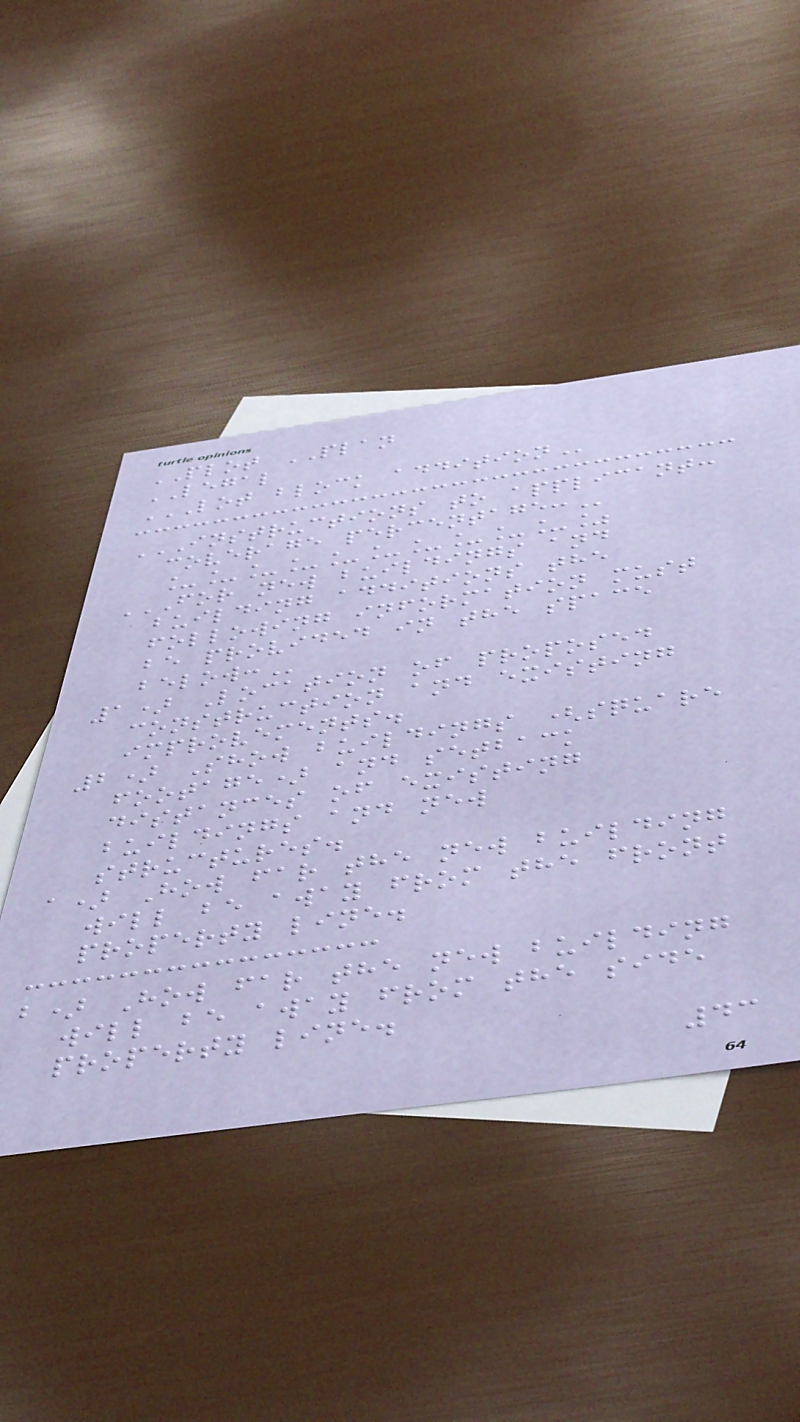PLOT PLAN
LEGAL
LOT BLOCK ADDITION
INSTRUCTIONS TO APPLICANT:
COVERAGE PERCENTAGE:
__________%
FOR NEW BUILDINGS AND
BUILDING ADDITIONS THE
FOLLOWING INFORMATION MUST
BE PROVIDED IN THE SPACE
BELOW:
1) Location of proposed
construction and existing
improvements.
2) Show buildings (square
footage) and setback
distances of existing
buildings and new
structures.
a) How far the new building
will be away from the front
property line.
b) How far the new building
will be away from the side
property line.
43
